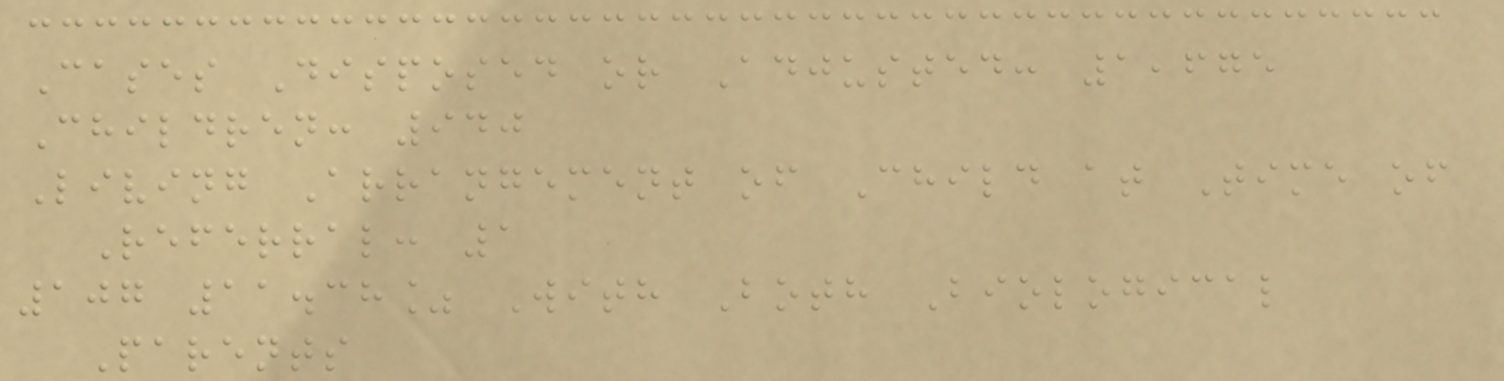Cases Disposed or Adjusted: 1,675
Children: 940
Living Arrangement of Child at Time of
Referral: 1
107 11.38% With Both Biological
Parents
